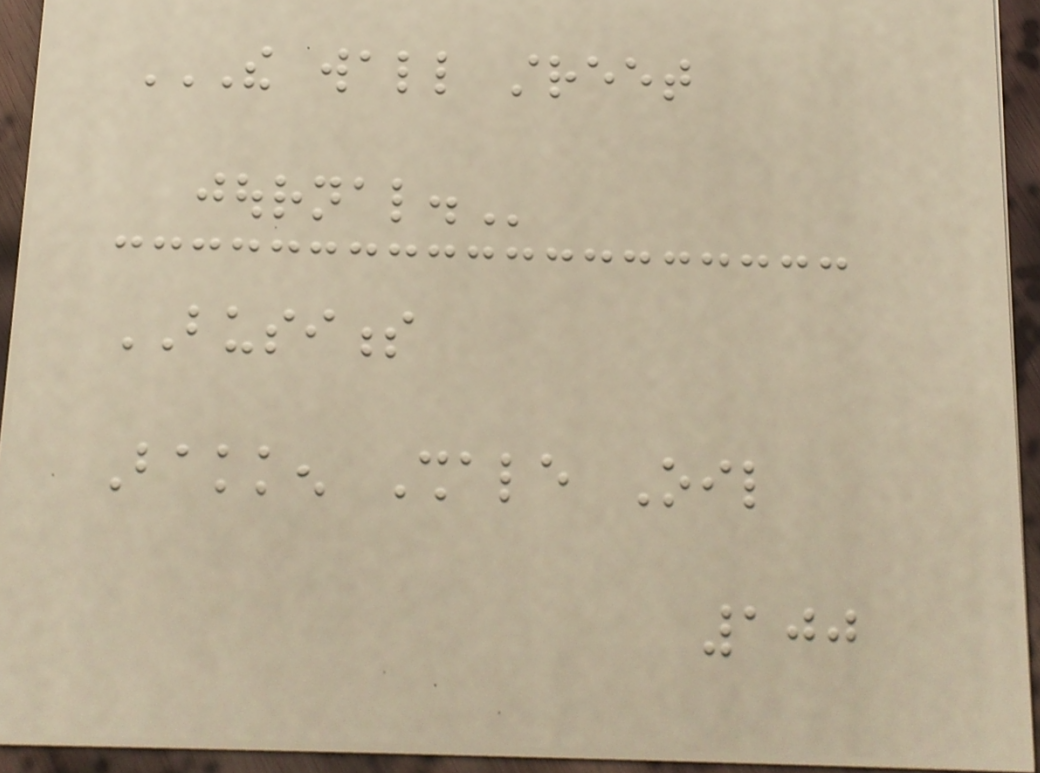THE WALL STREET
JOURNAL.
BUSINESS
Bakken Shale Oil
100
